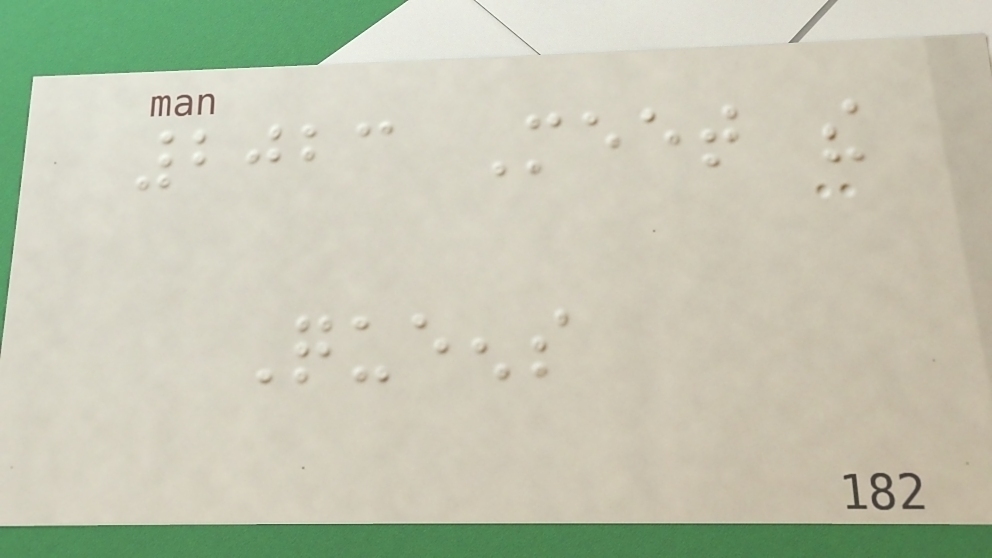2023 Meet the
Queens
